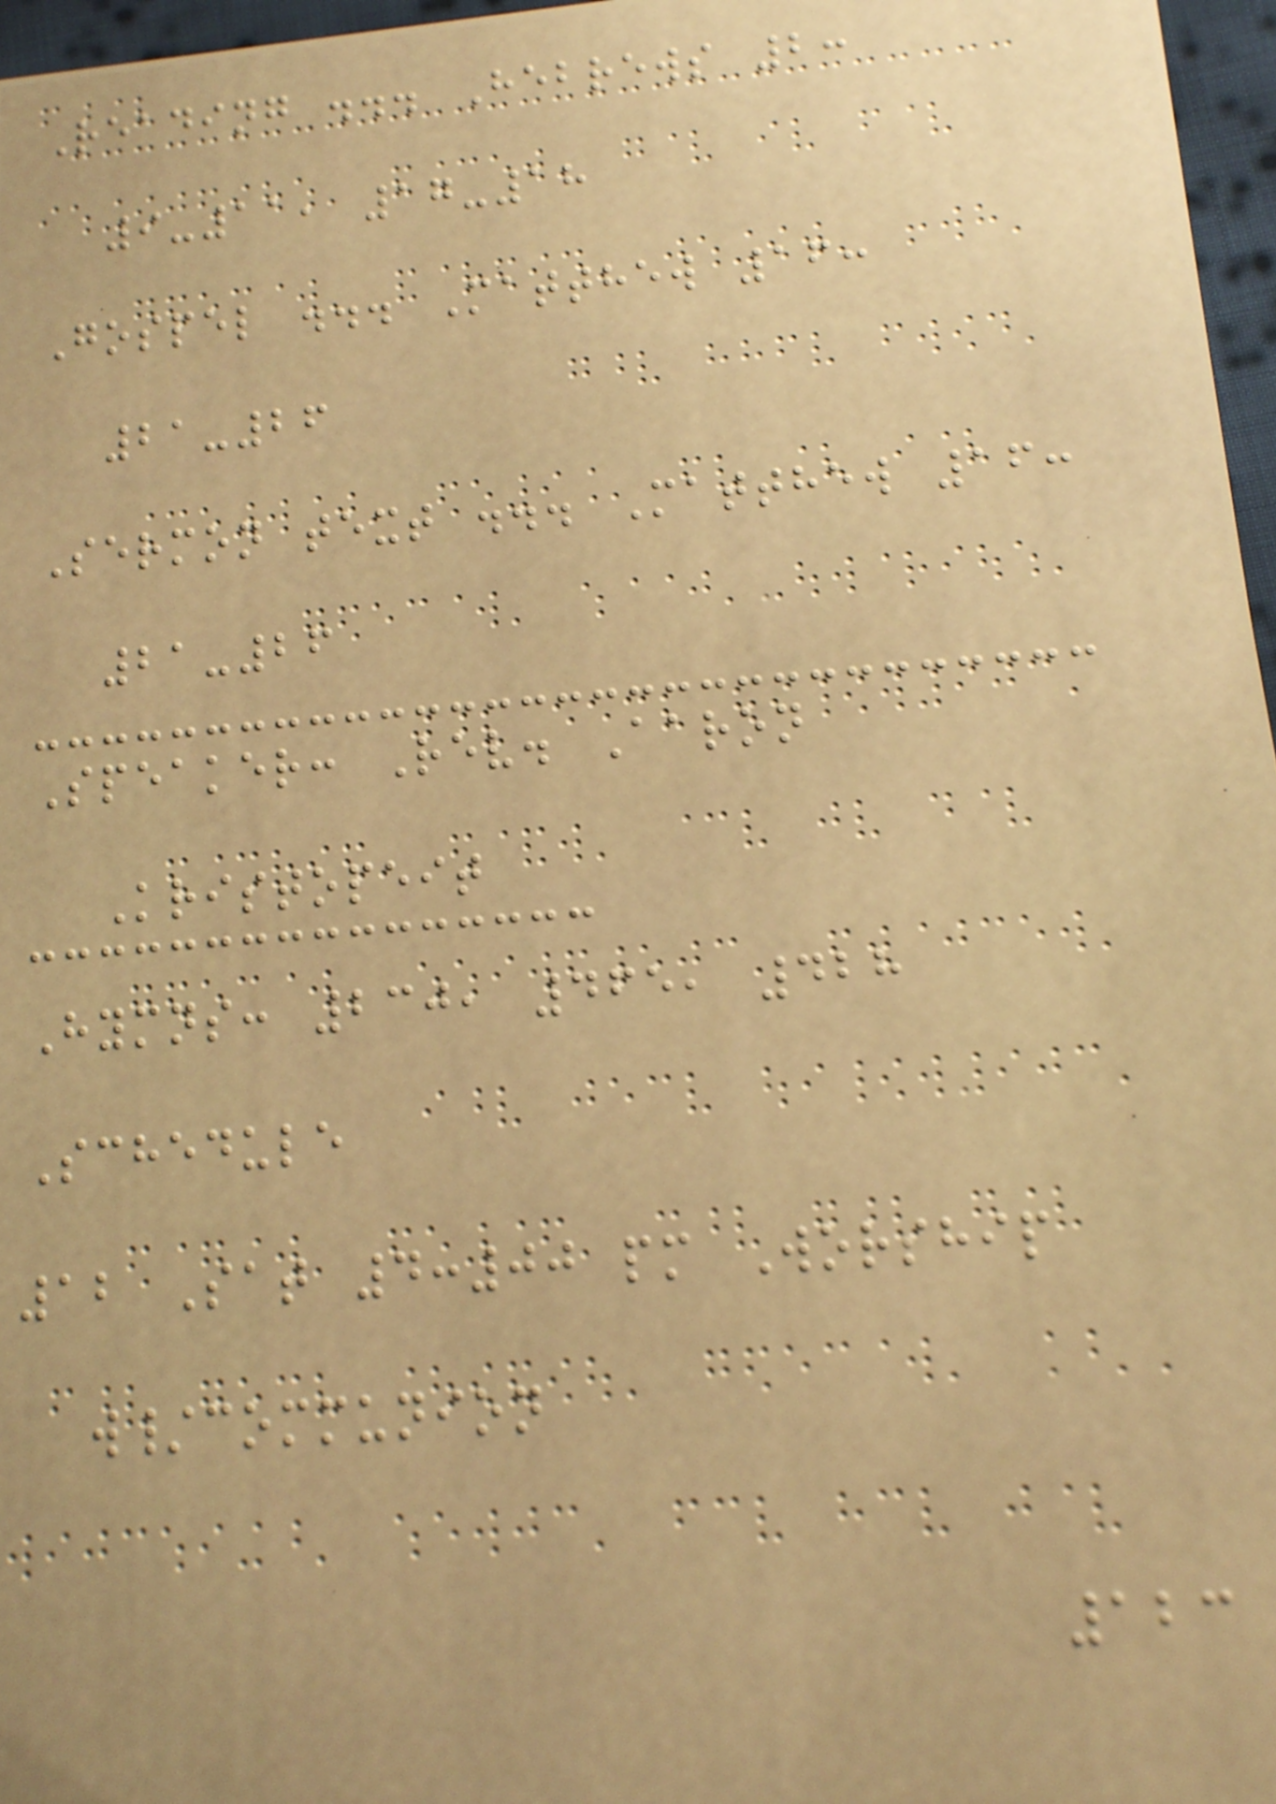Reading ... Hebrews 2:
9-11, 17-18
Gospel ... Matthew 16:
21-26
Sermon text ... Matthew 16:
21-26
Speaker: Rev. Aaron
Kristopeit
Hymns: 230, 465, 428
Schedule
12 Sat 4:00 pm Worship
w/communion
123
